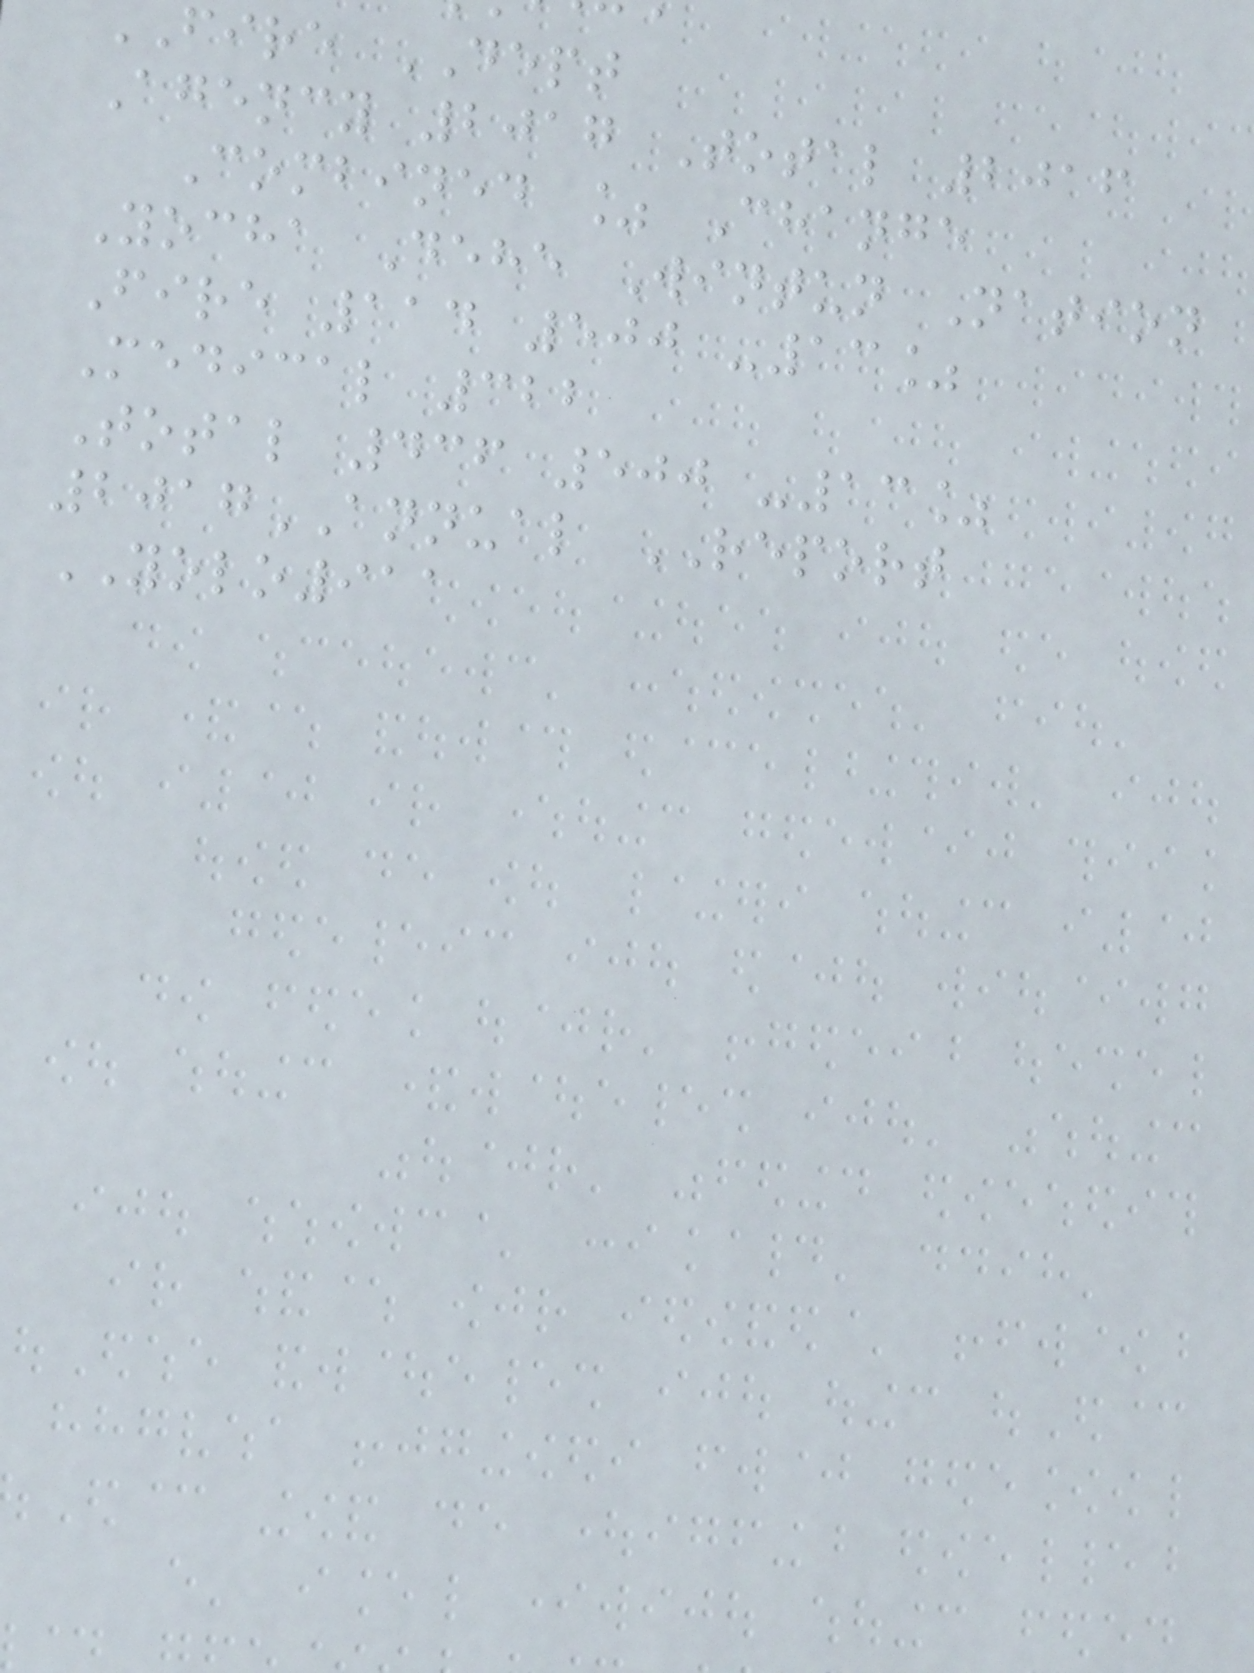fire DEPT
Agency 2017 Total 2016
Combined % Change
Yocha Dehe Wintun Nation
Fire 114 500 -13%
Medical 322
Total 436 500 -13%
2017ANNUAL REPORT
YOLO911
